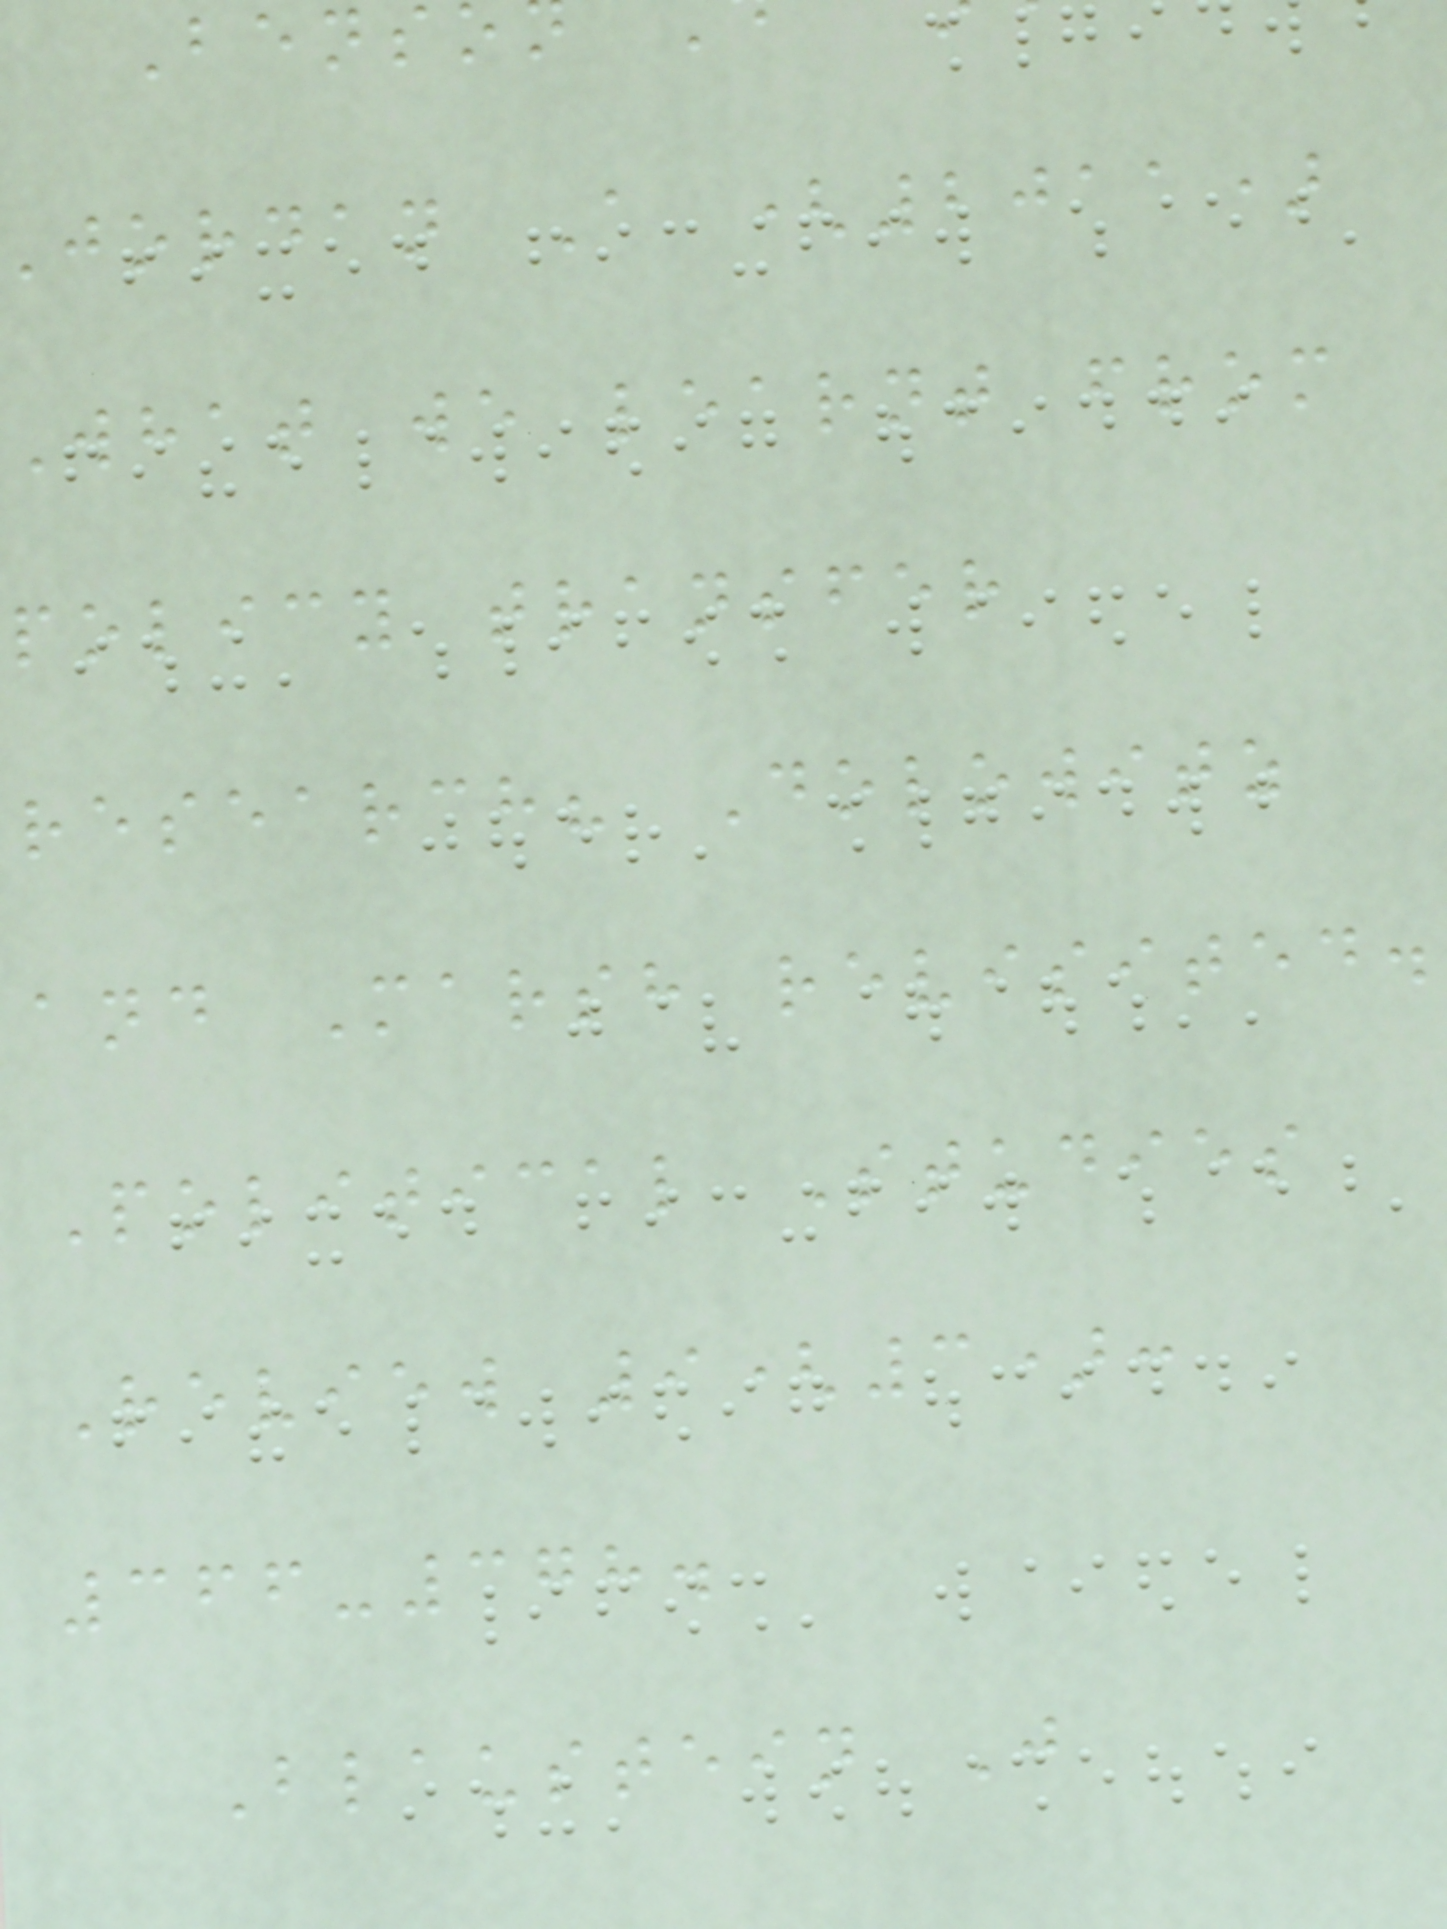Bens
jordan A (2011)
What we learnt from
policy transfer
research? Dolowitz
and Marsh revisited.
Political Studies
Review 9(3):
366-378.
Blaustein J
